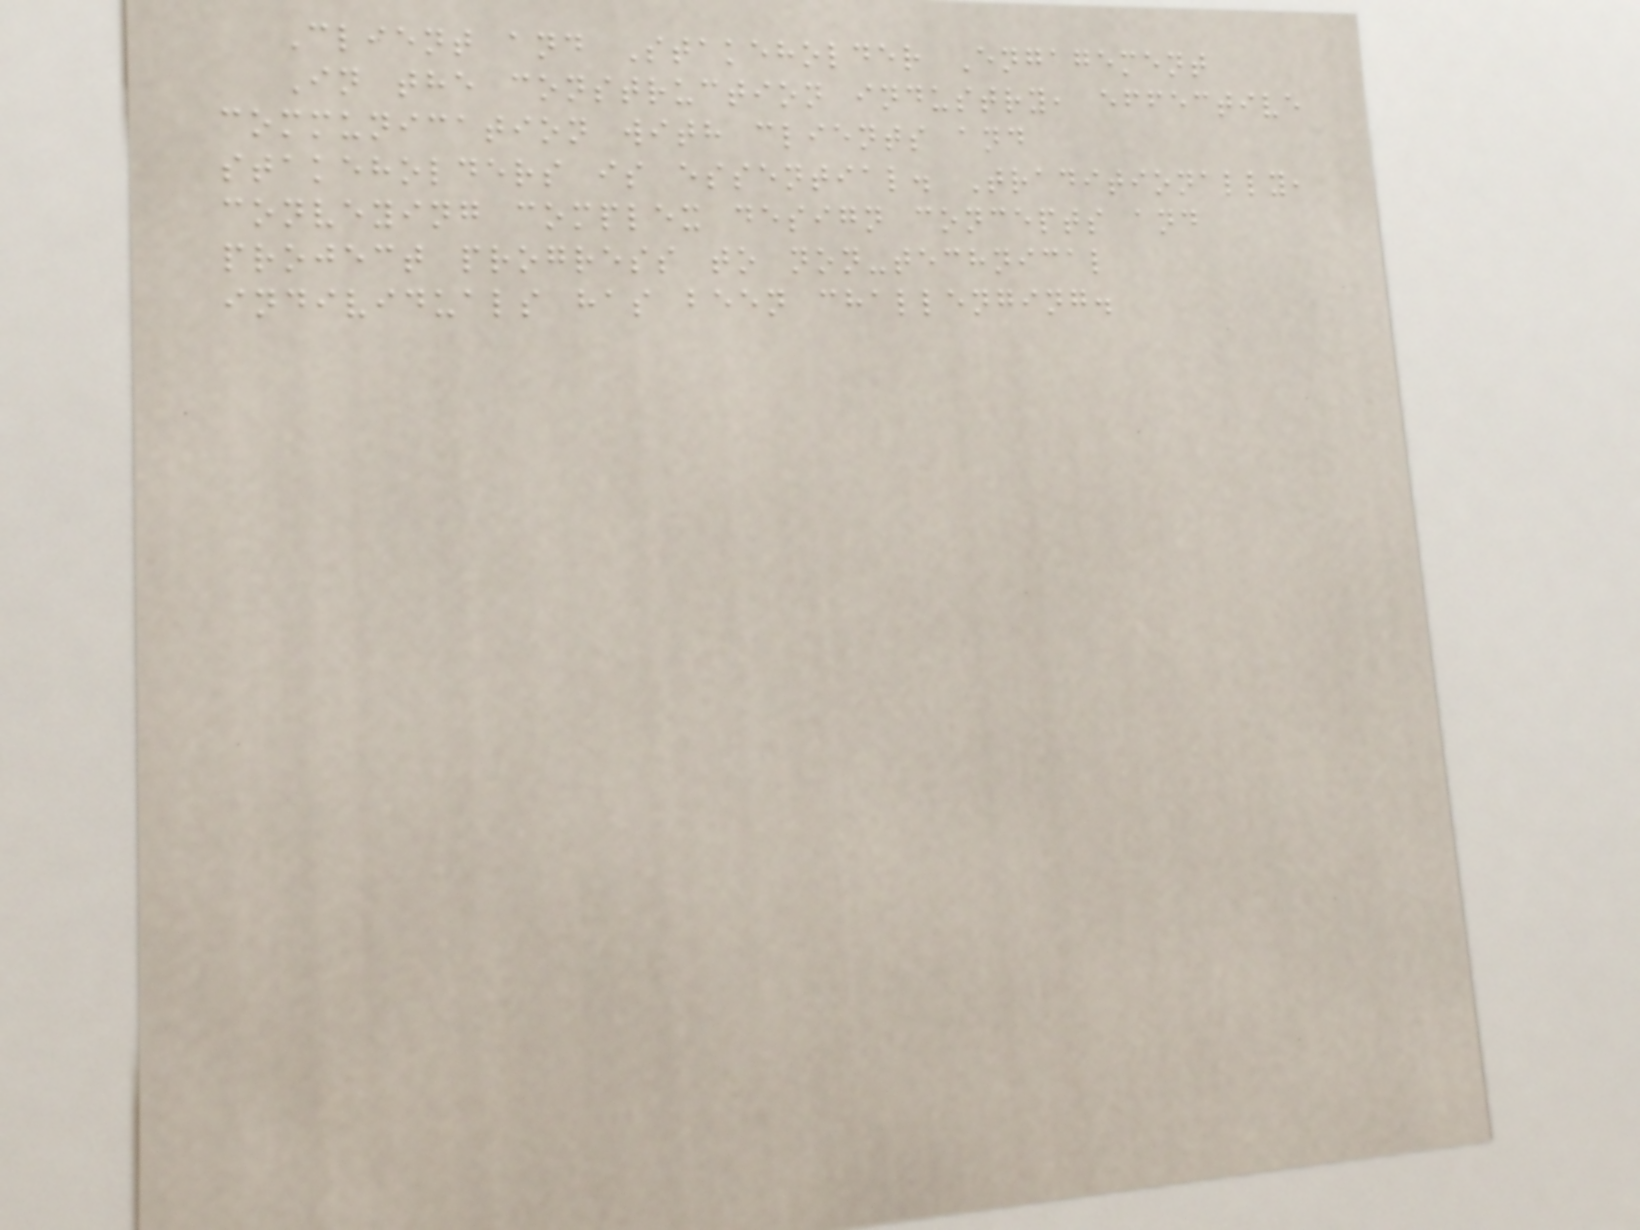Client and Stakeholder Engagement
In the construction industry, effective
communication with clients and
stakeholders is essential. Traditionally,
conveying complex design concepts and
project progress to non-technical
individuals has been challenging.
